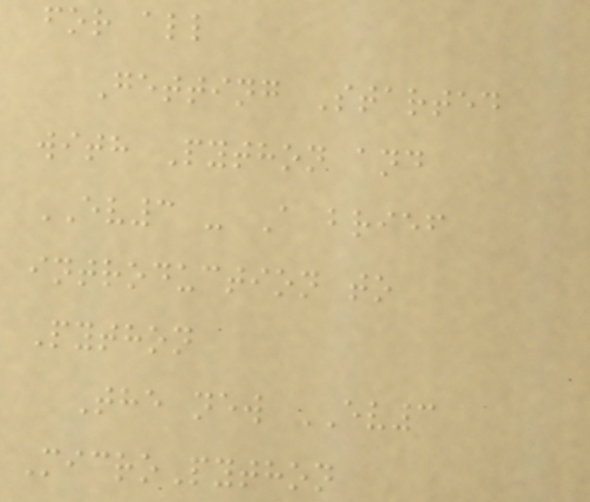for all
Getting Started
with Python and
EV3 - A brief
introduction to
Python
The new EV3
MicroPython
